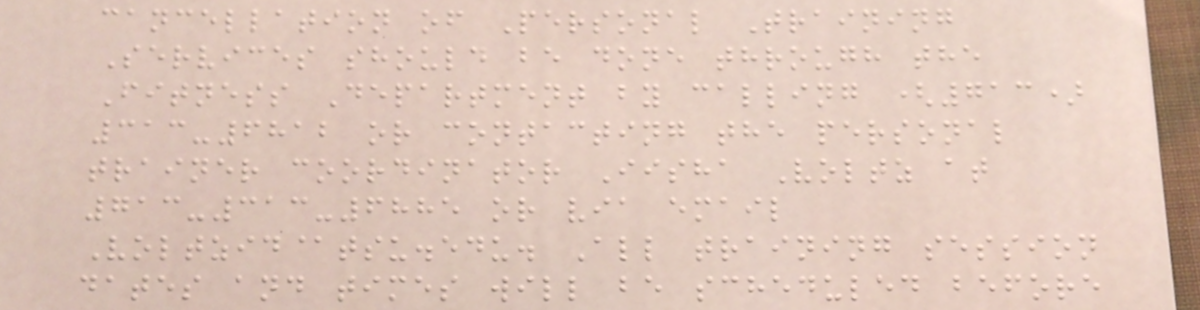cancellation of Personal Training
Services should be done through the
Fitness Department by calling (713)
313-6812 or contacting the personal
trainer coordinator Iisha Voltz at
713-313-6885 or via email
Voltzid@tsu.edu. All training session
dates and times will be scheduled before
